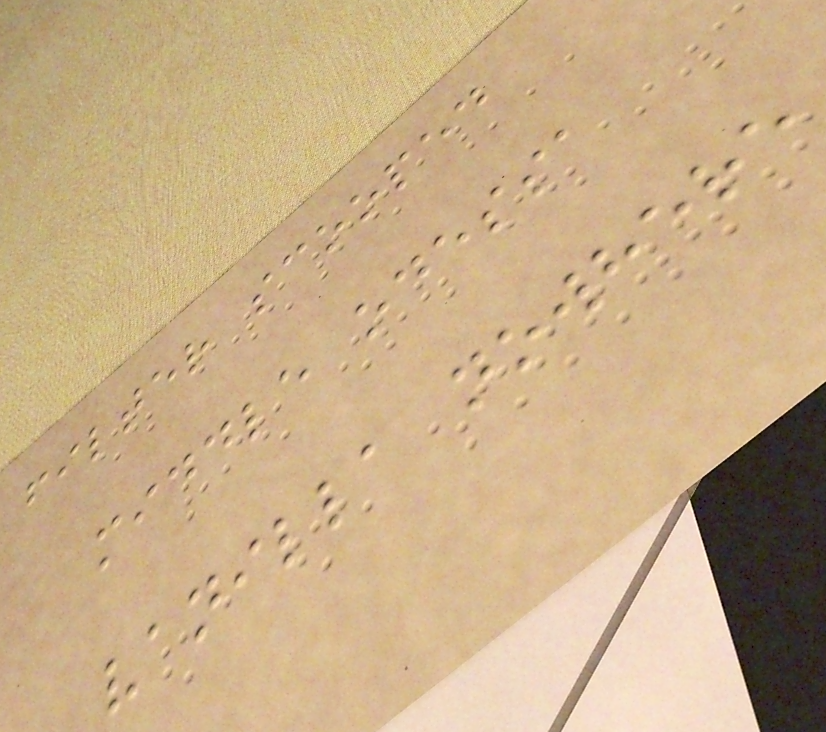filter scooped
middle odessa
vanilla nowhere
